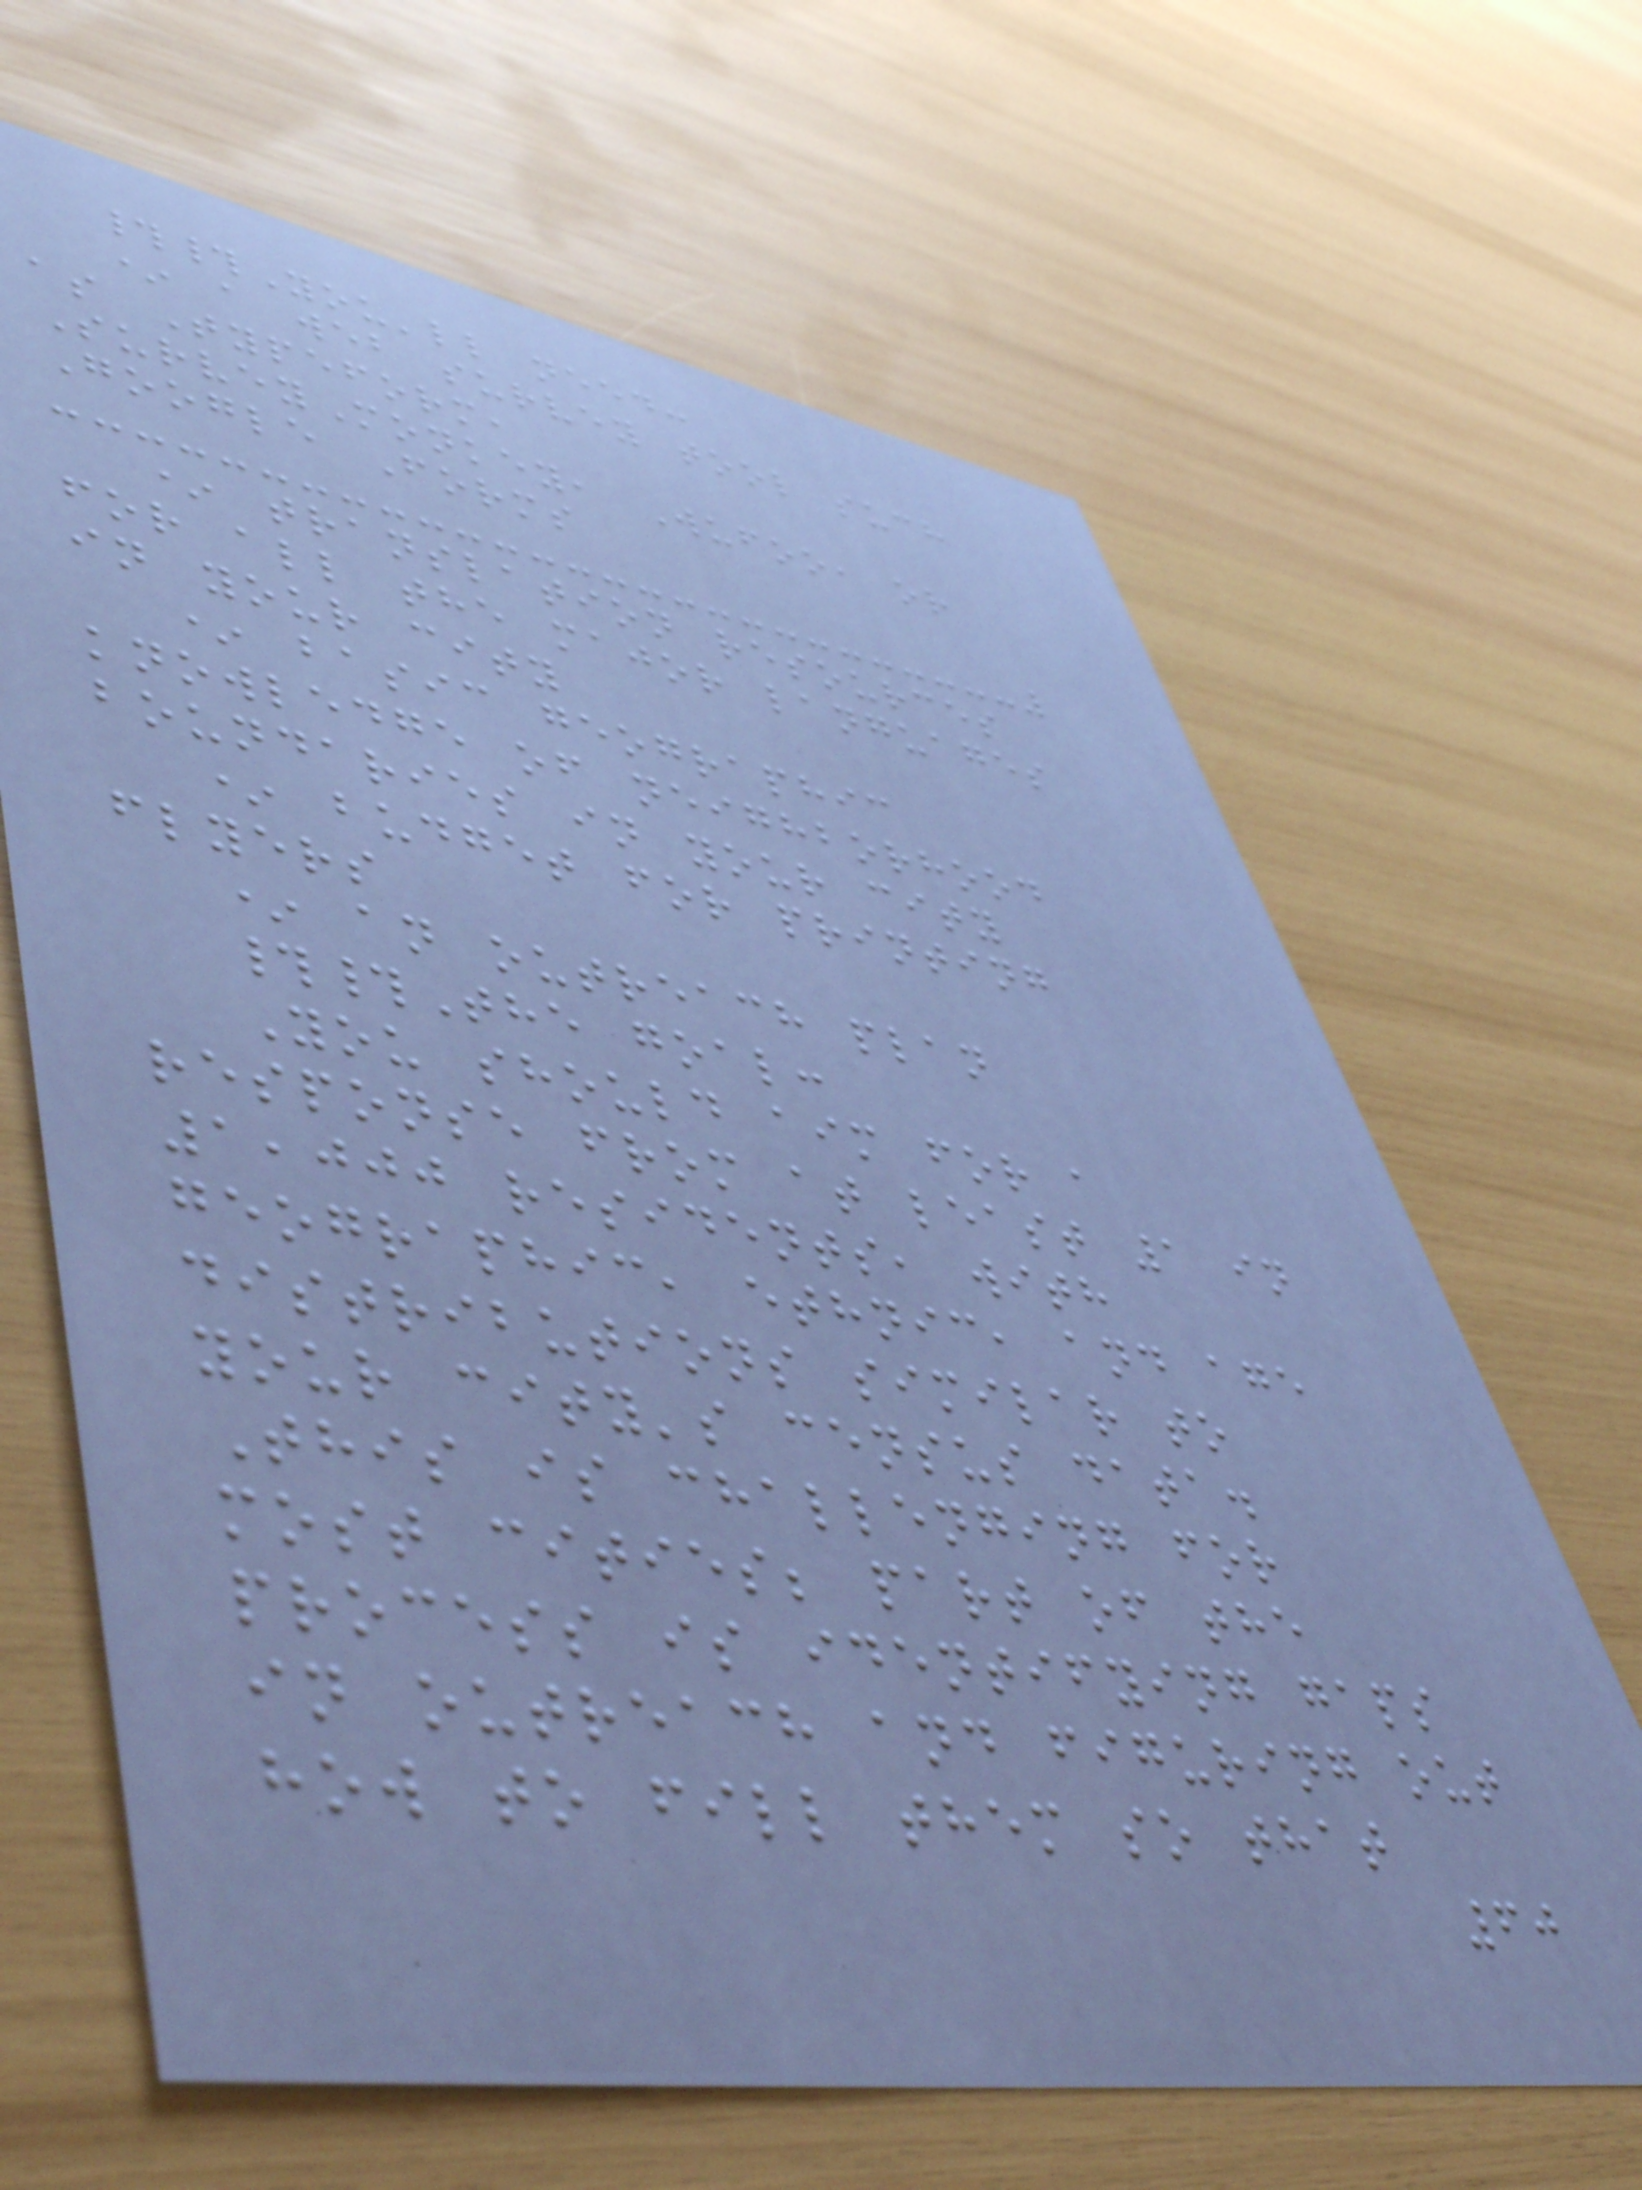##You'll need:
* a web survey tool such
as Typeform,
SurveyMonkey, Wufoo, or
Google Forms
* translation resources
for all the major languages
in your city
* basic geographic
knowledge of neighborhood
boundaries in your city
* budget for printing
flyers
* an outreach plan
##The goal:
You should aim for a
response from at least 1 in
1,000 residents, with
geographic, ethnic, and age
distributions similar to
your city's census data.
This is challenging for
most cities; part of the
process is identifying gaps
in outreach and figuring out
how to fill them so that
60
